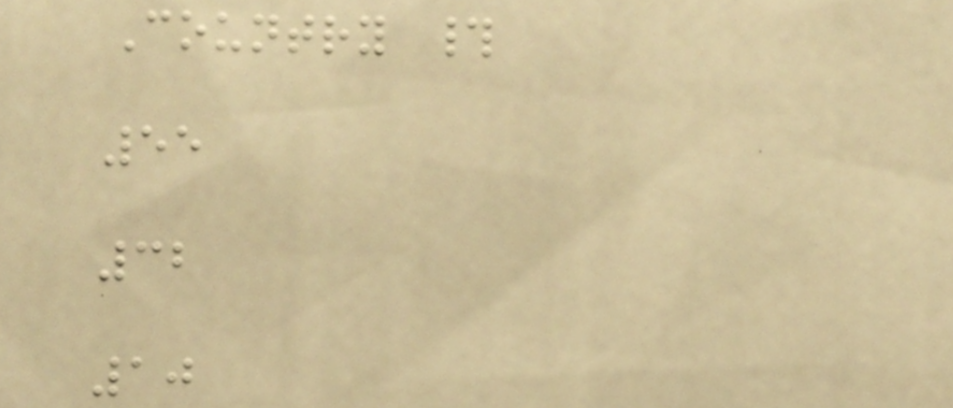Country #
55
32
10
